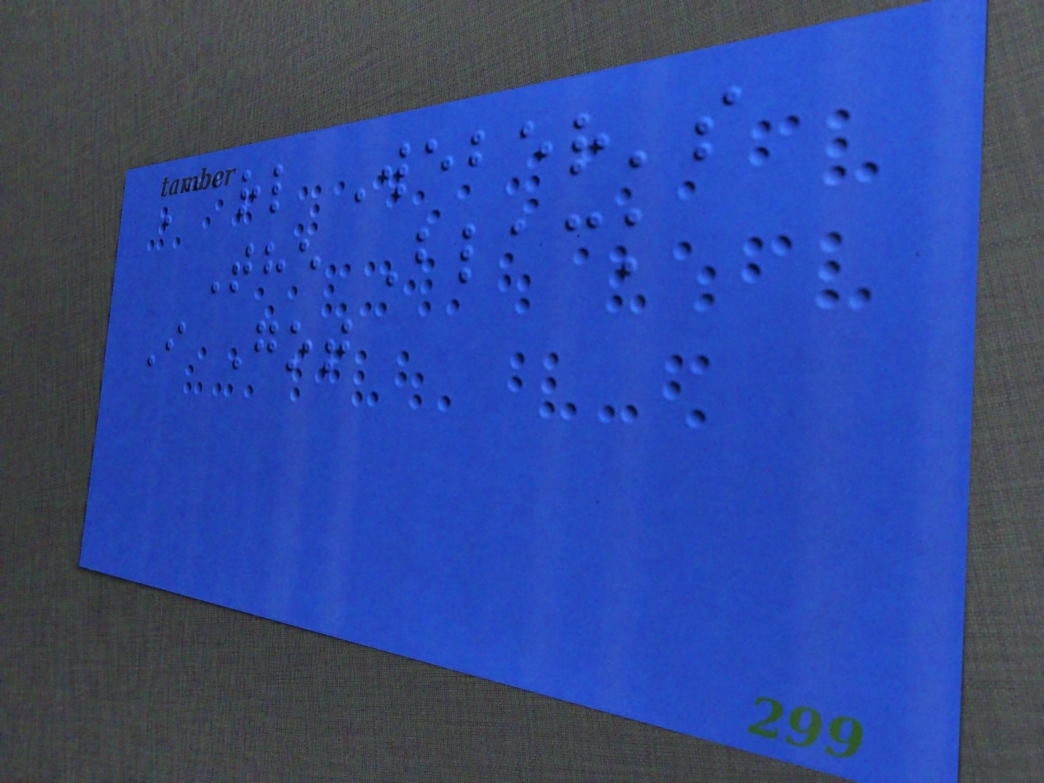Carl Weber's
The Black
I Got
